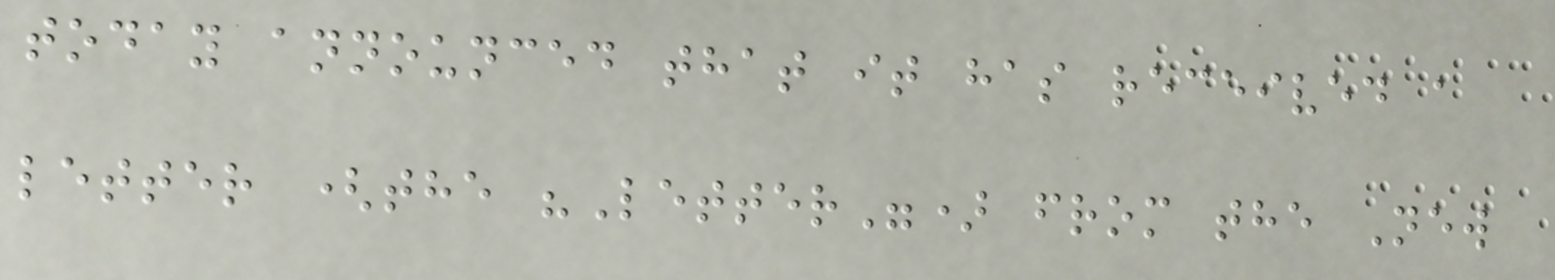today announced that it has received a
letter (the "Letter") from the New
